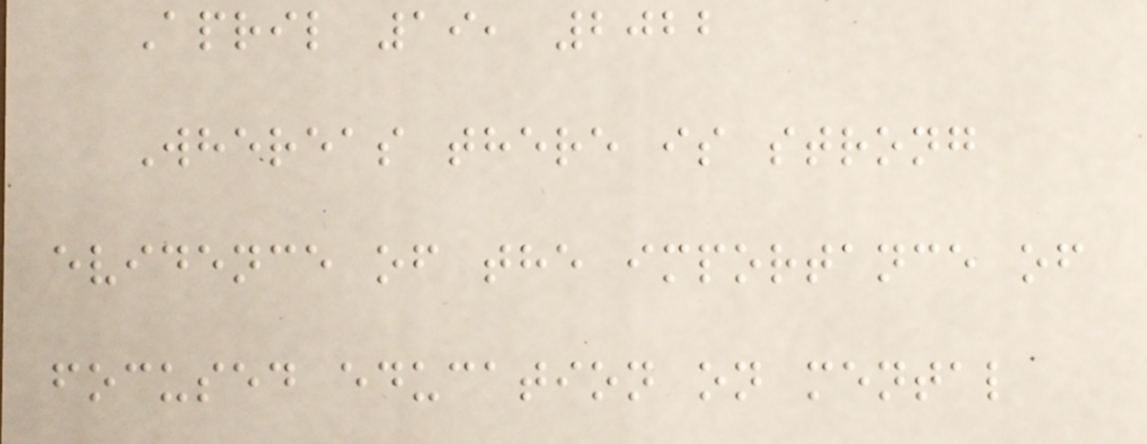April 19, 2022
Whereas there is strong
evidence of the importance of
focused education on mental
